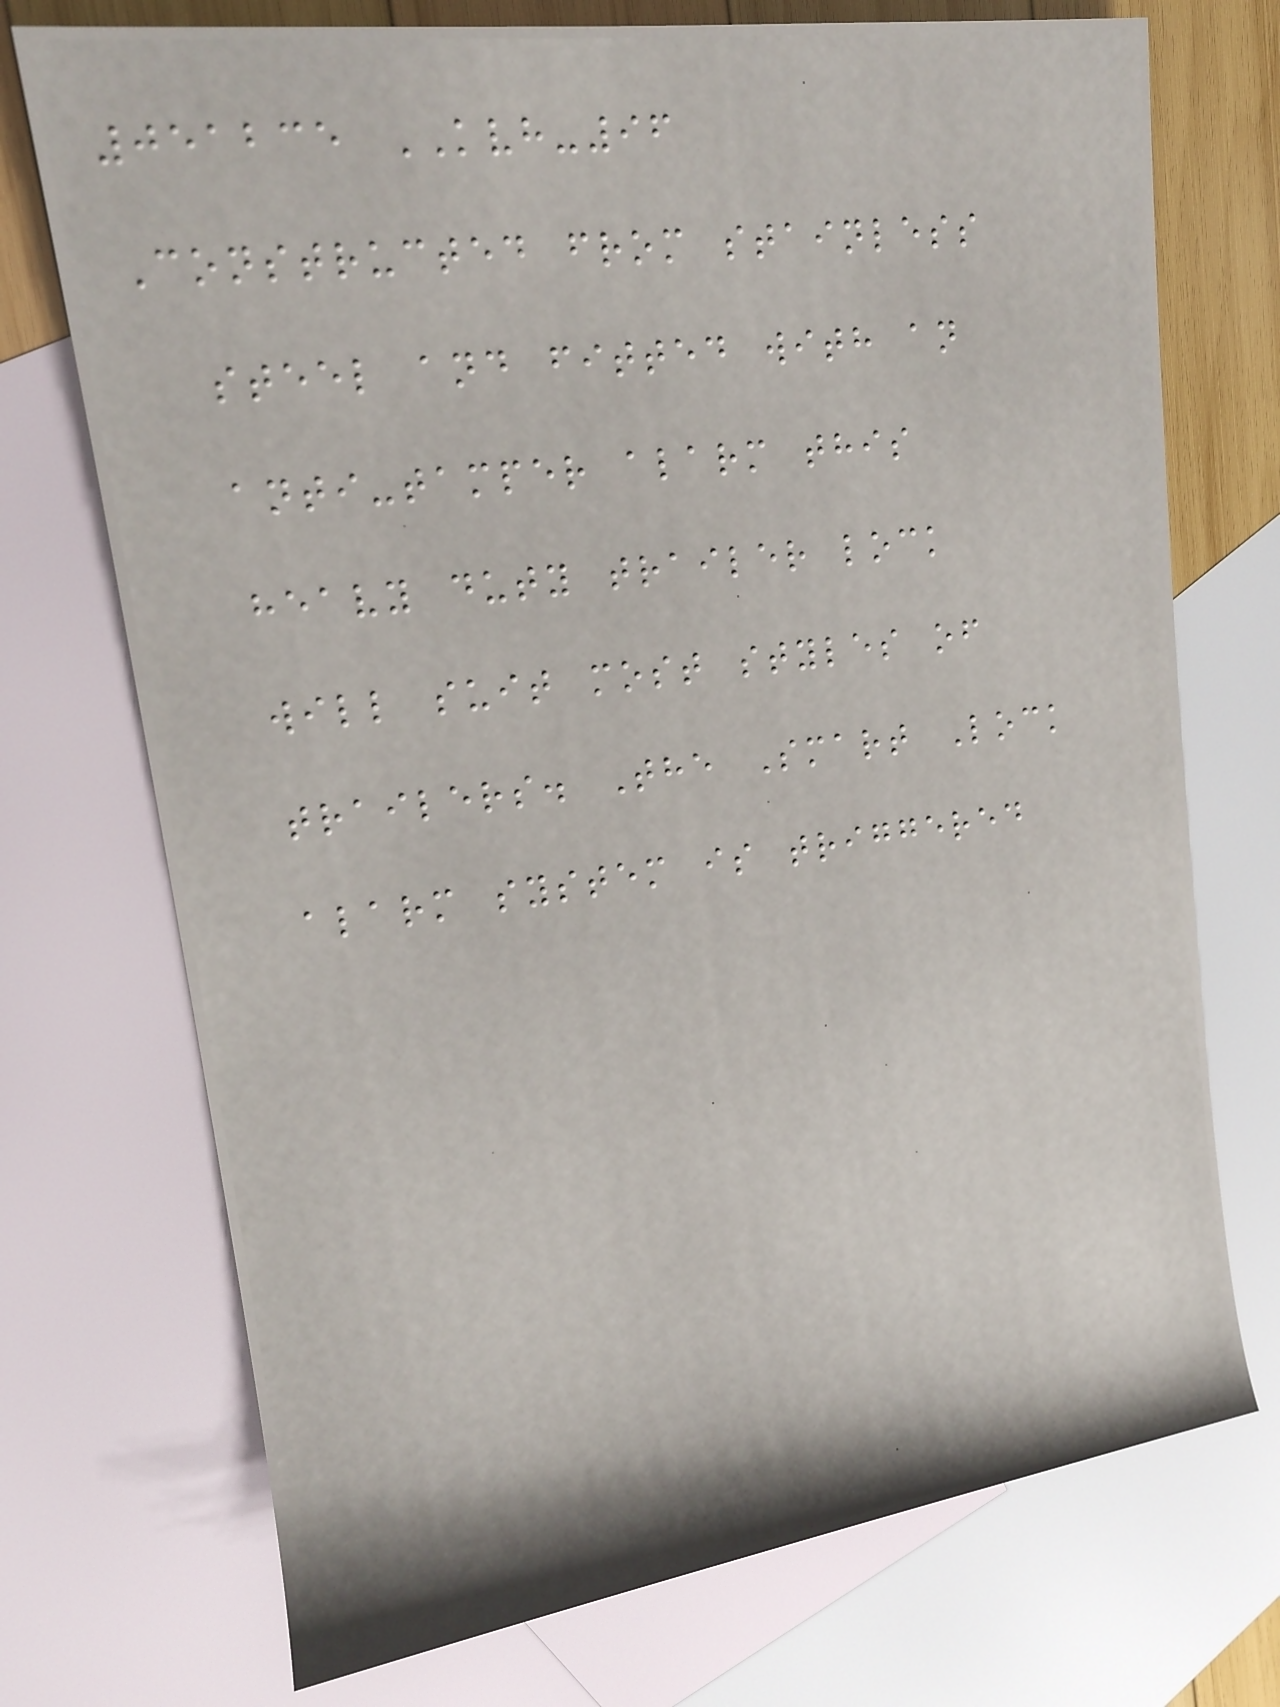051235 KVH-96
Constructed from stainless
steel and fitted with an
anti-tamper alarm this
heavy duty trailer lock
will suit most styles of
trailers. The Smart Lock
alarm system is triggered
